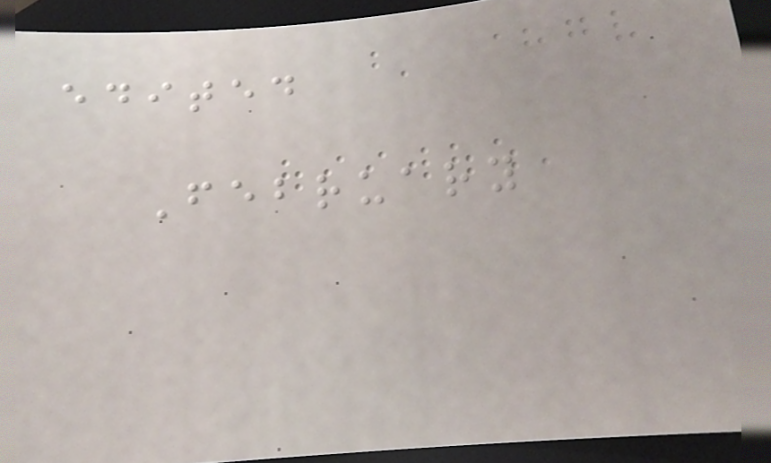edited
February
